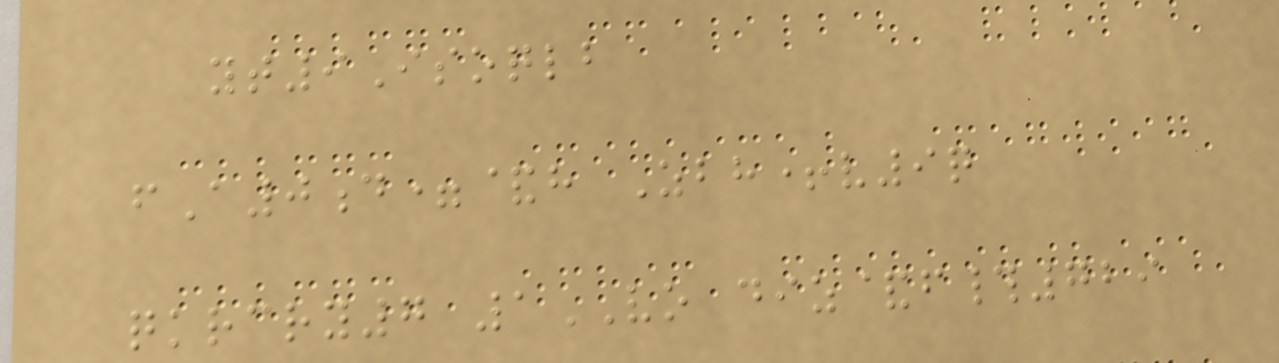yt9Isoqlb
fA0d=&h Zbh+v9q
qkrcry7 1VO diz&f#729
